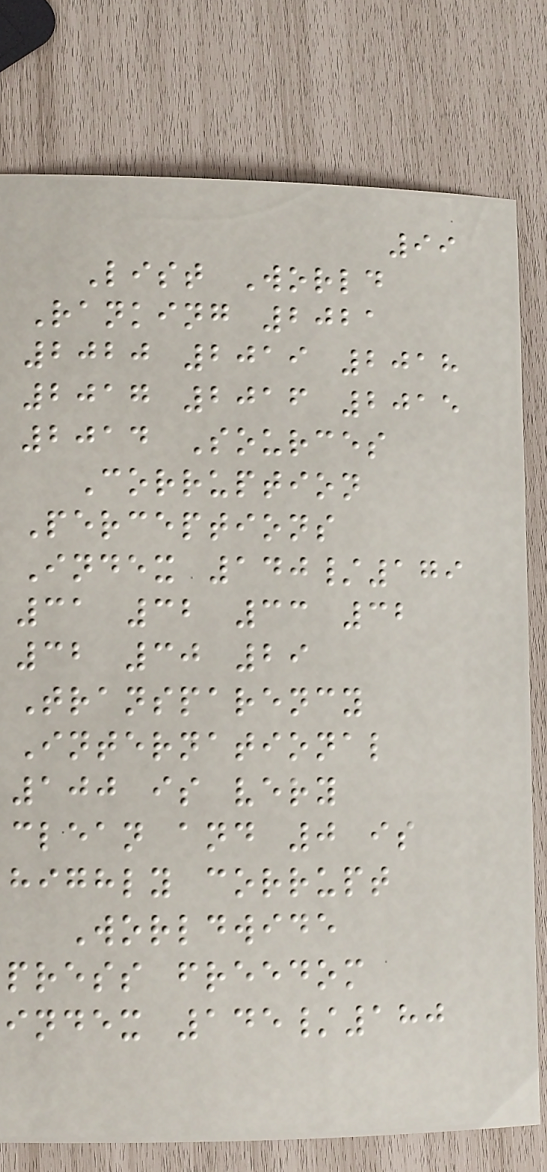99
List World
Ranking 2021
2020 2019 2018
2017 2016 2015
2014 Sources
Corruption
Perceptions
Index 140/179
31 32 33 32
32 30 29
Transparency
International
100 is very
clean and 0 is
highly corrupt
Worldwide
press freedom
index 145/180
